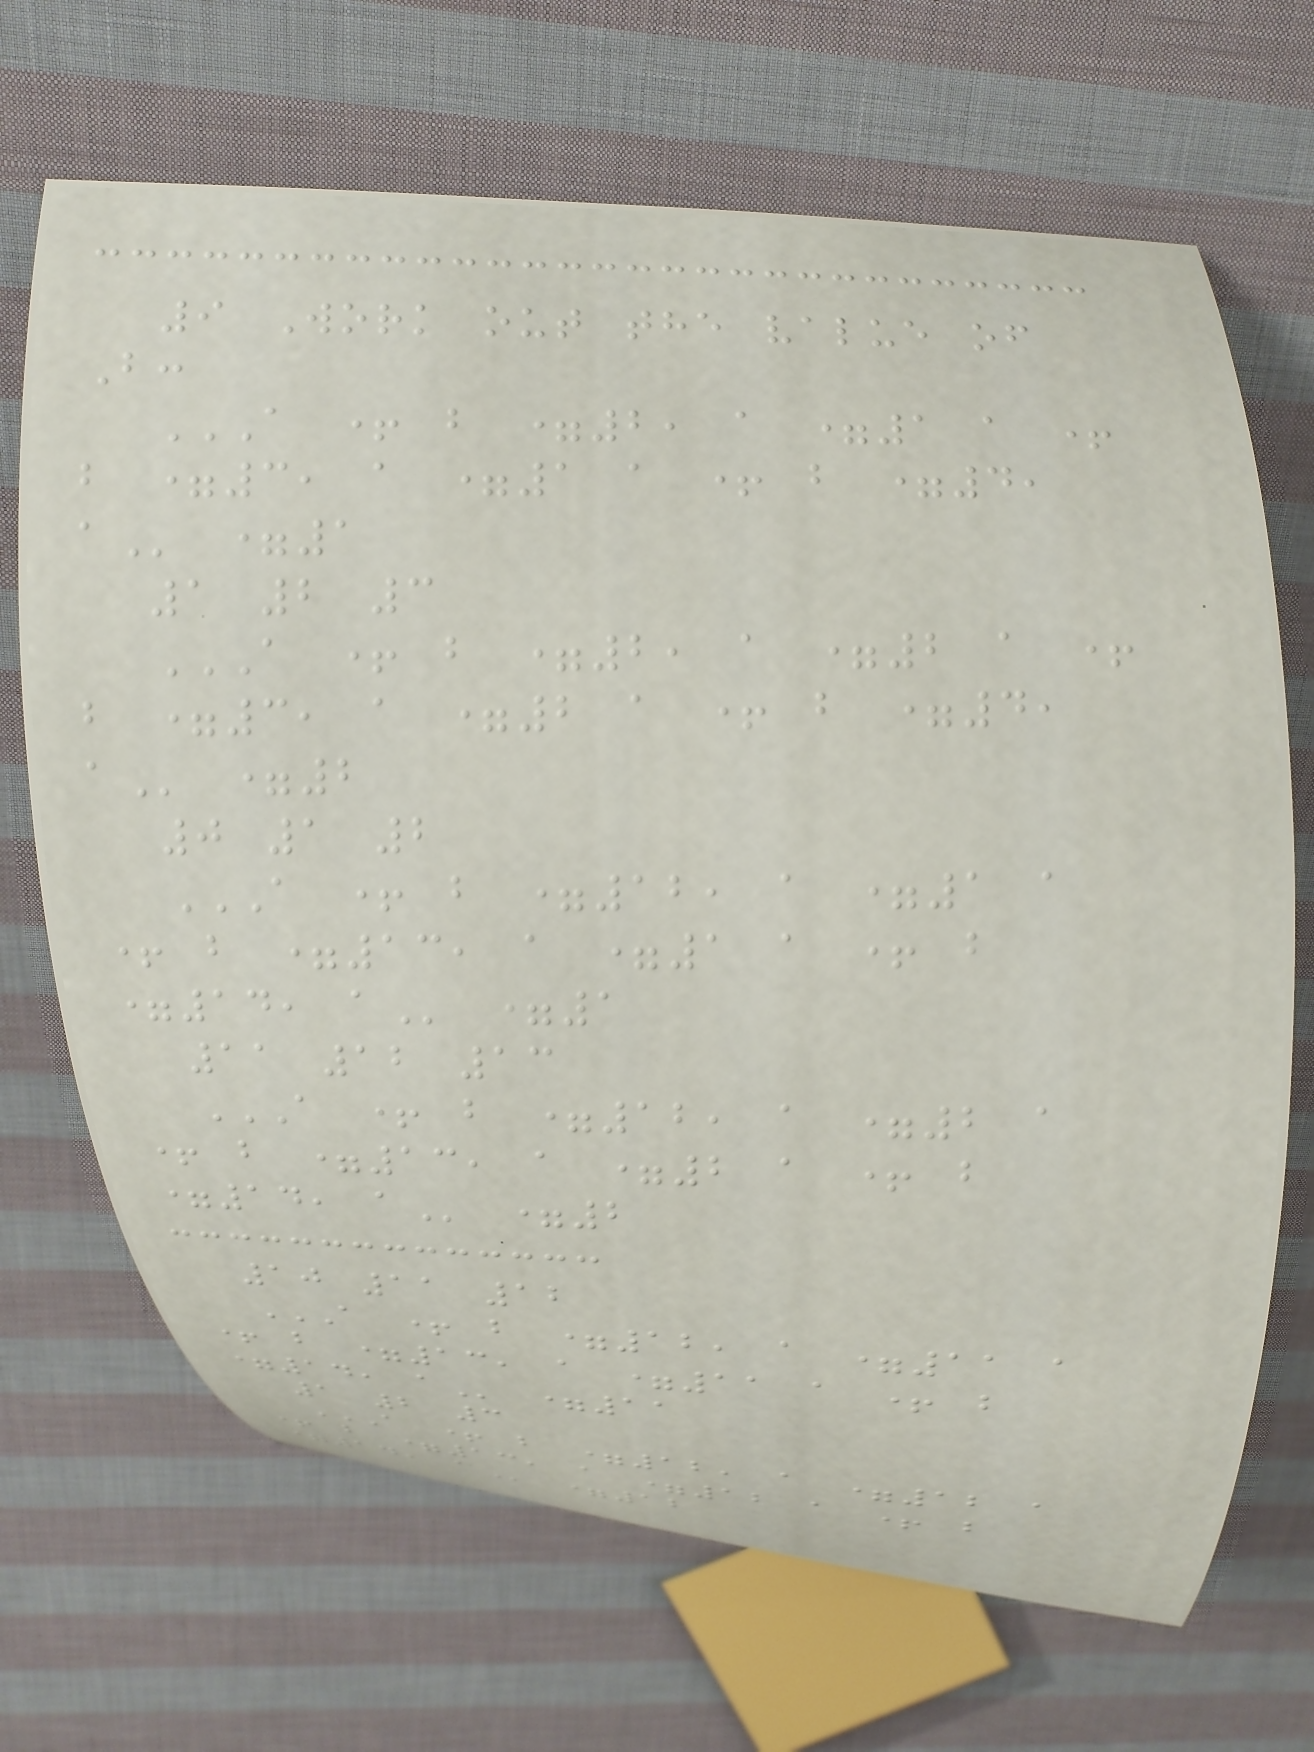9 Work out the value of
B:
A + B =2, A =1 A +
B =3, A =1 A + B =4,
A =1
1 2 3
A + B =2, A =2 A +
B =3, A =2 A + B =4,
A =2
0 1 2
A + B =12, A =1 A
+ B =13, A =1 A + B
=14, A =1
11 12 13
A + B =12, A =2 A
+ B =13, A =2 A + B
=14, A =2
10 11 12
A + B =12, A =11 A
+ B =13, A =11 A + B
=14, A =11
1 2 3
A + B =12, A =12 A
+ B =13, A =12 A + B
=14, A =12
